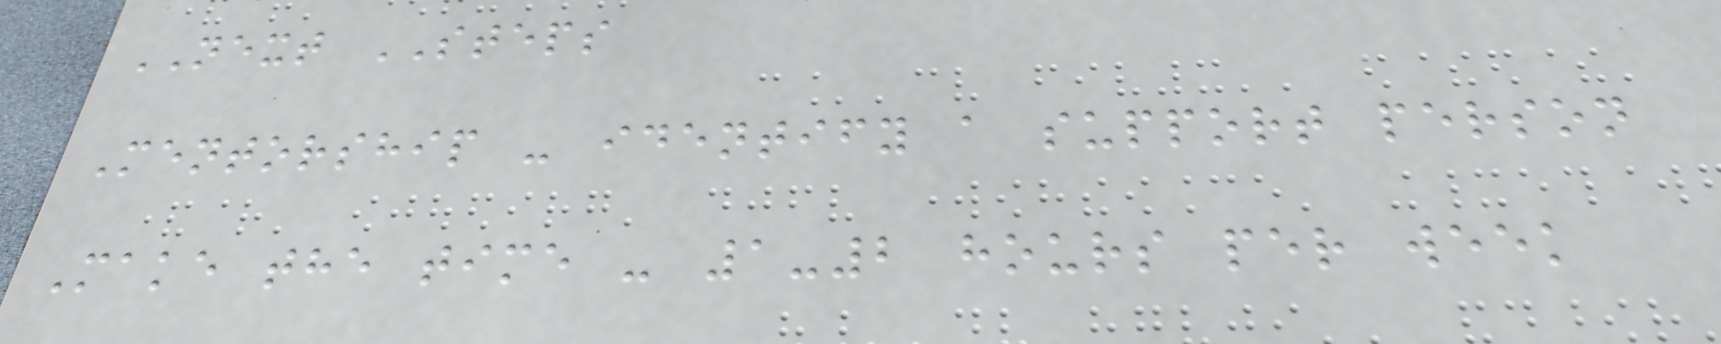NEXT STEPS
Mentorship - identify a support person
Make the time - 1-2 hours per week
